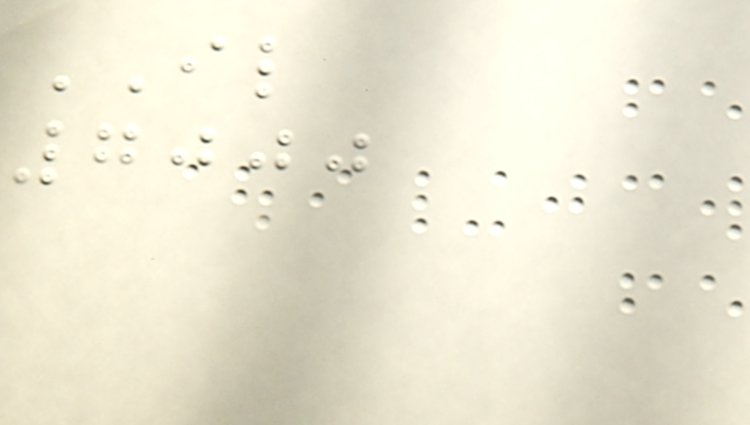IL
7000
